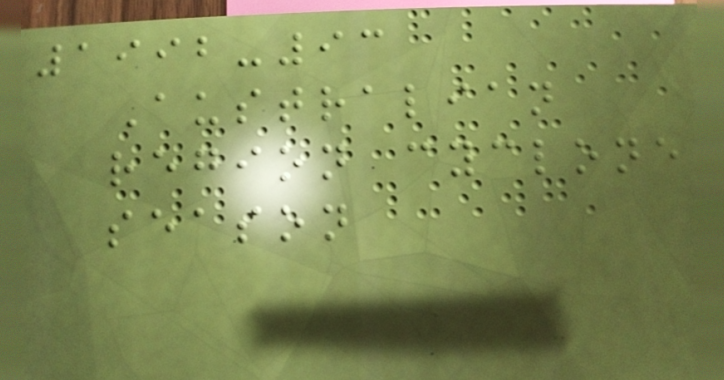1992-93
Australian
region cyclone
season
